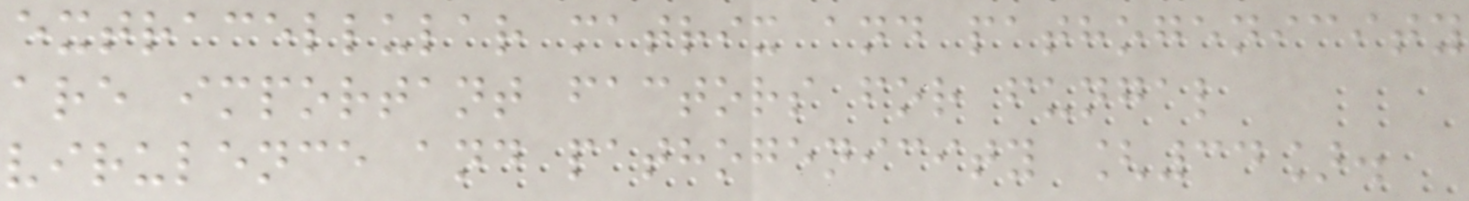extracellular matrix and pathogenicity
are important factors for fungal
virulence and pathogenicity [34].
